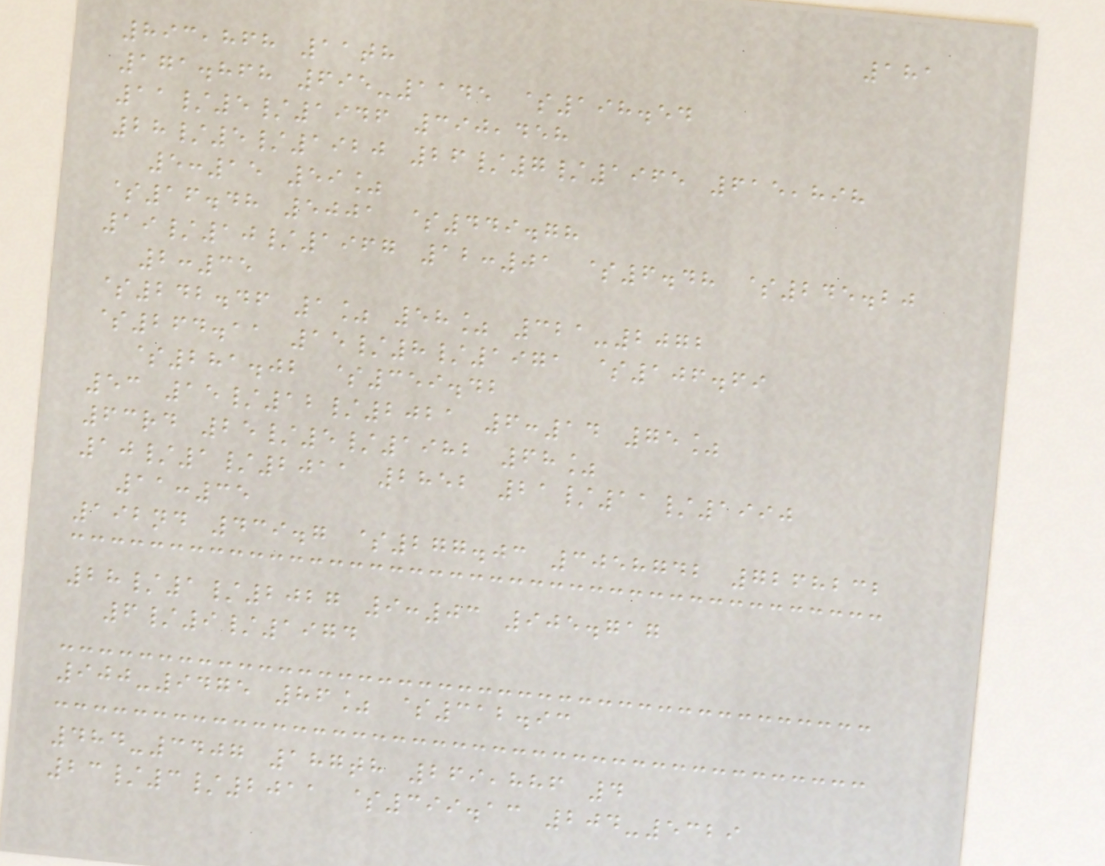181
893,868 11th
171.868 695-1145 $198.54
11/5/1946 390,458
28/5/1920 26/7/1965 615,898
5:15 59%
$16.48 5001 $449.78
19/10/1967 12:01 $6.48 $245.20
2:35
$242.46 1% 58% 321-2072
$264.11 15/8/1971 $106.69
$281.02 $359.42
53 15/12/2021 6:14 75%
63rd 25/5/1982 68%
10/1/2011 2852 21/11/1990
11:35
192nd 439.7 $277.03 3058742 7268232
28/1/2027 9:03 905.717
6/9/1974
900-9475 86% $312.93
484-3407 187th 269,886 4
23/3/2011 $399.13 204-5329
